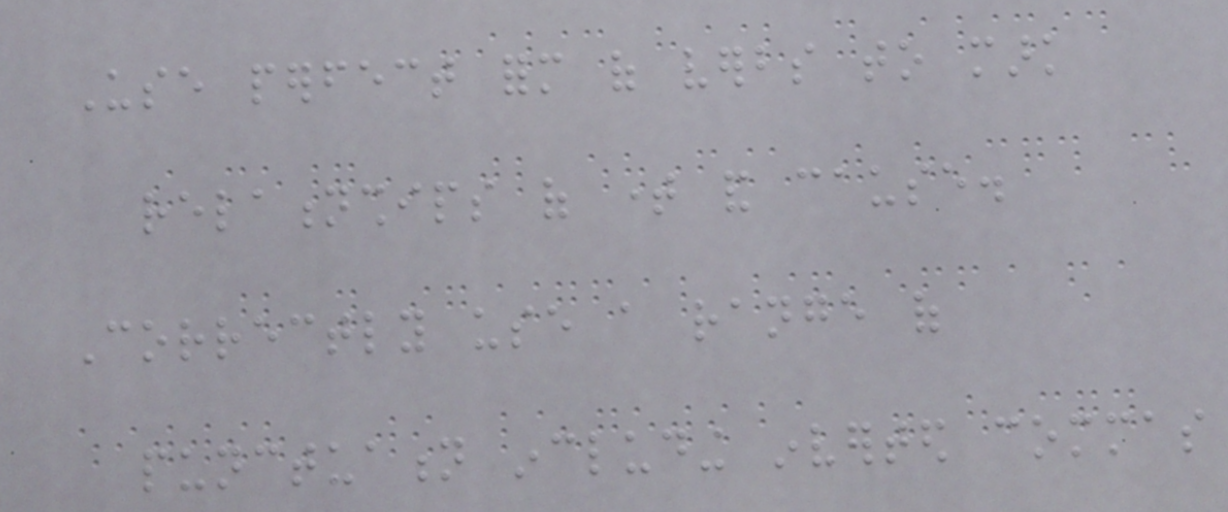Use perfect form of verbs to mark
relationships of time and cause.
Correctly use a range of
punctuation including inverted commas
